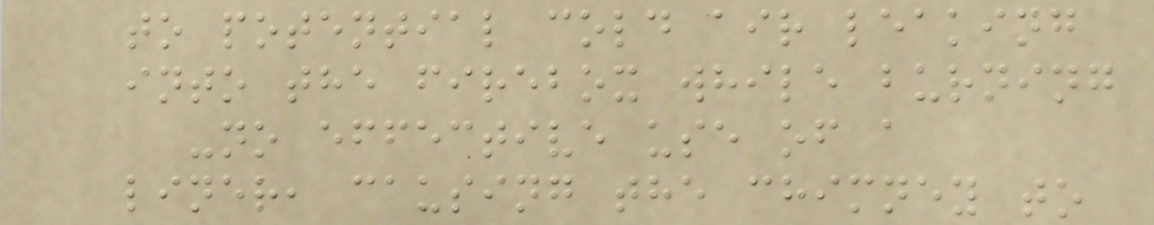to potential cold air leaking
into the firebox while burning
-no effective use of a
liner, causing the chimney to
